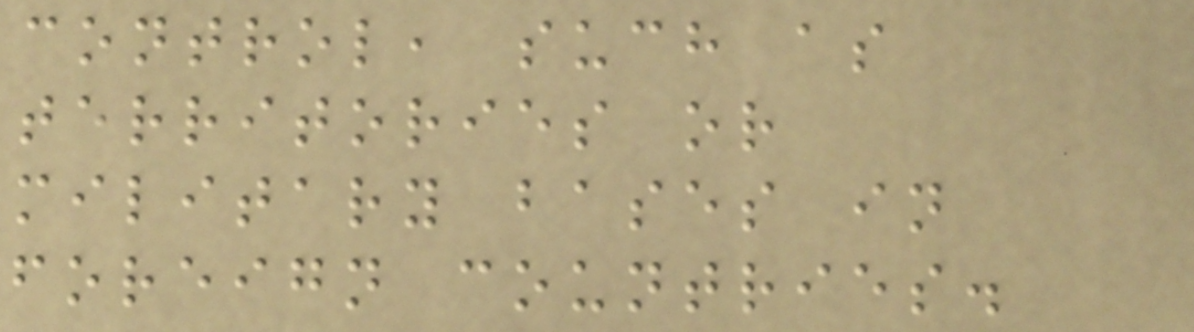control, such as
territories or
military bases in
foreign countries.
